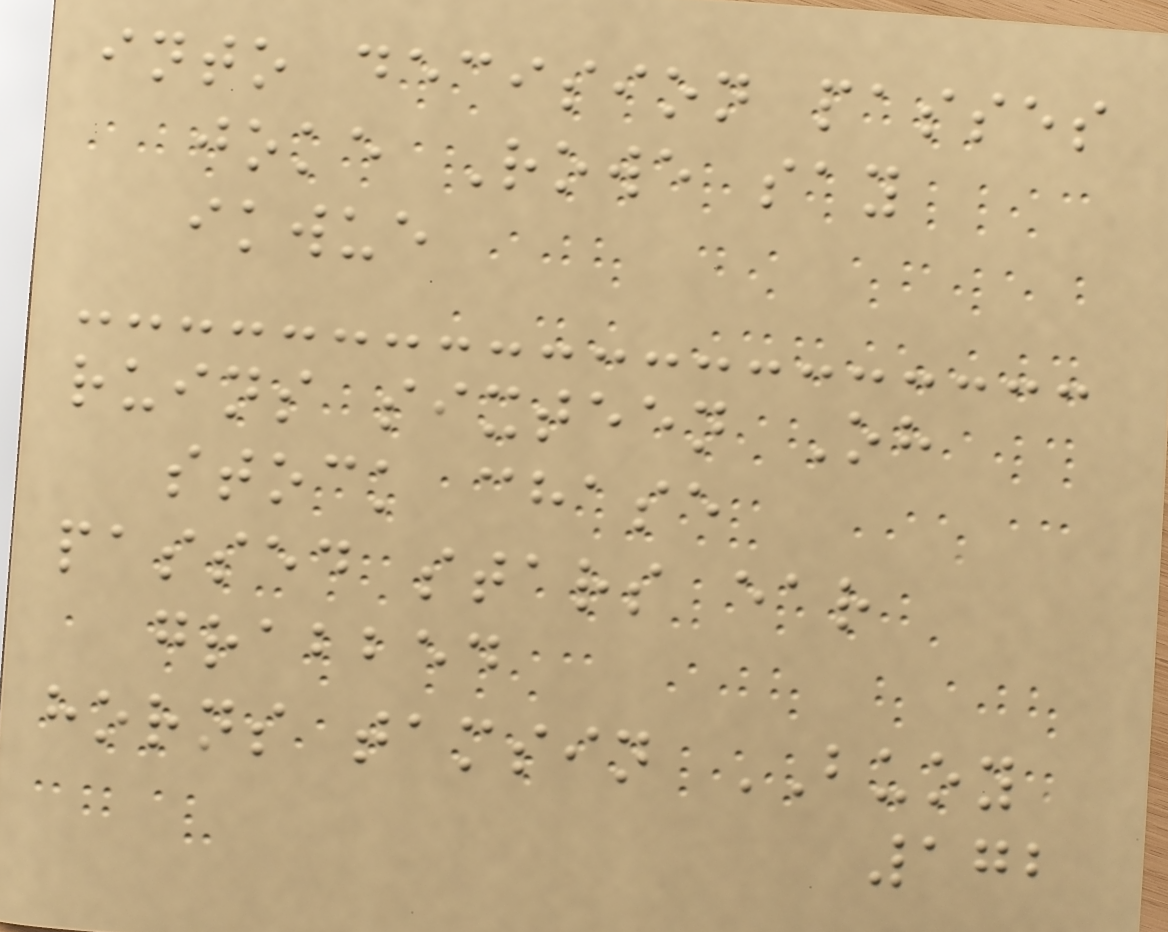into decision passes
joke Rowe say
ikwue
ruins sixteen Oh
stock chase
passed stars ear
grabbed
horns tamsin BUOY
172
